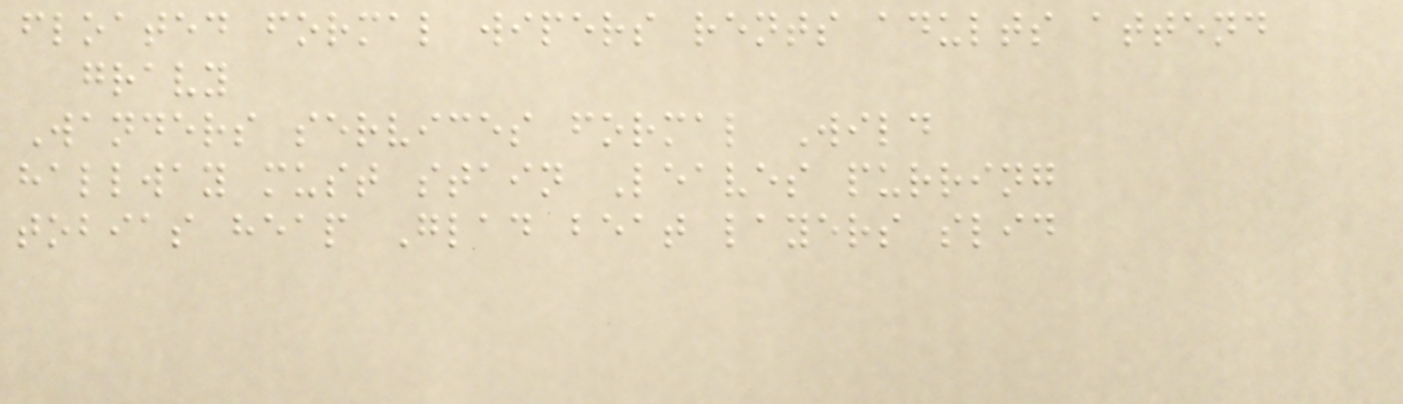floated formal wipers rents adults attend
gravy
Wanders services formal Wild
hallway must stain Leaves purring
tobias heap Glad beat layers slid
